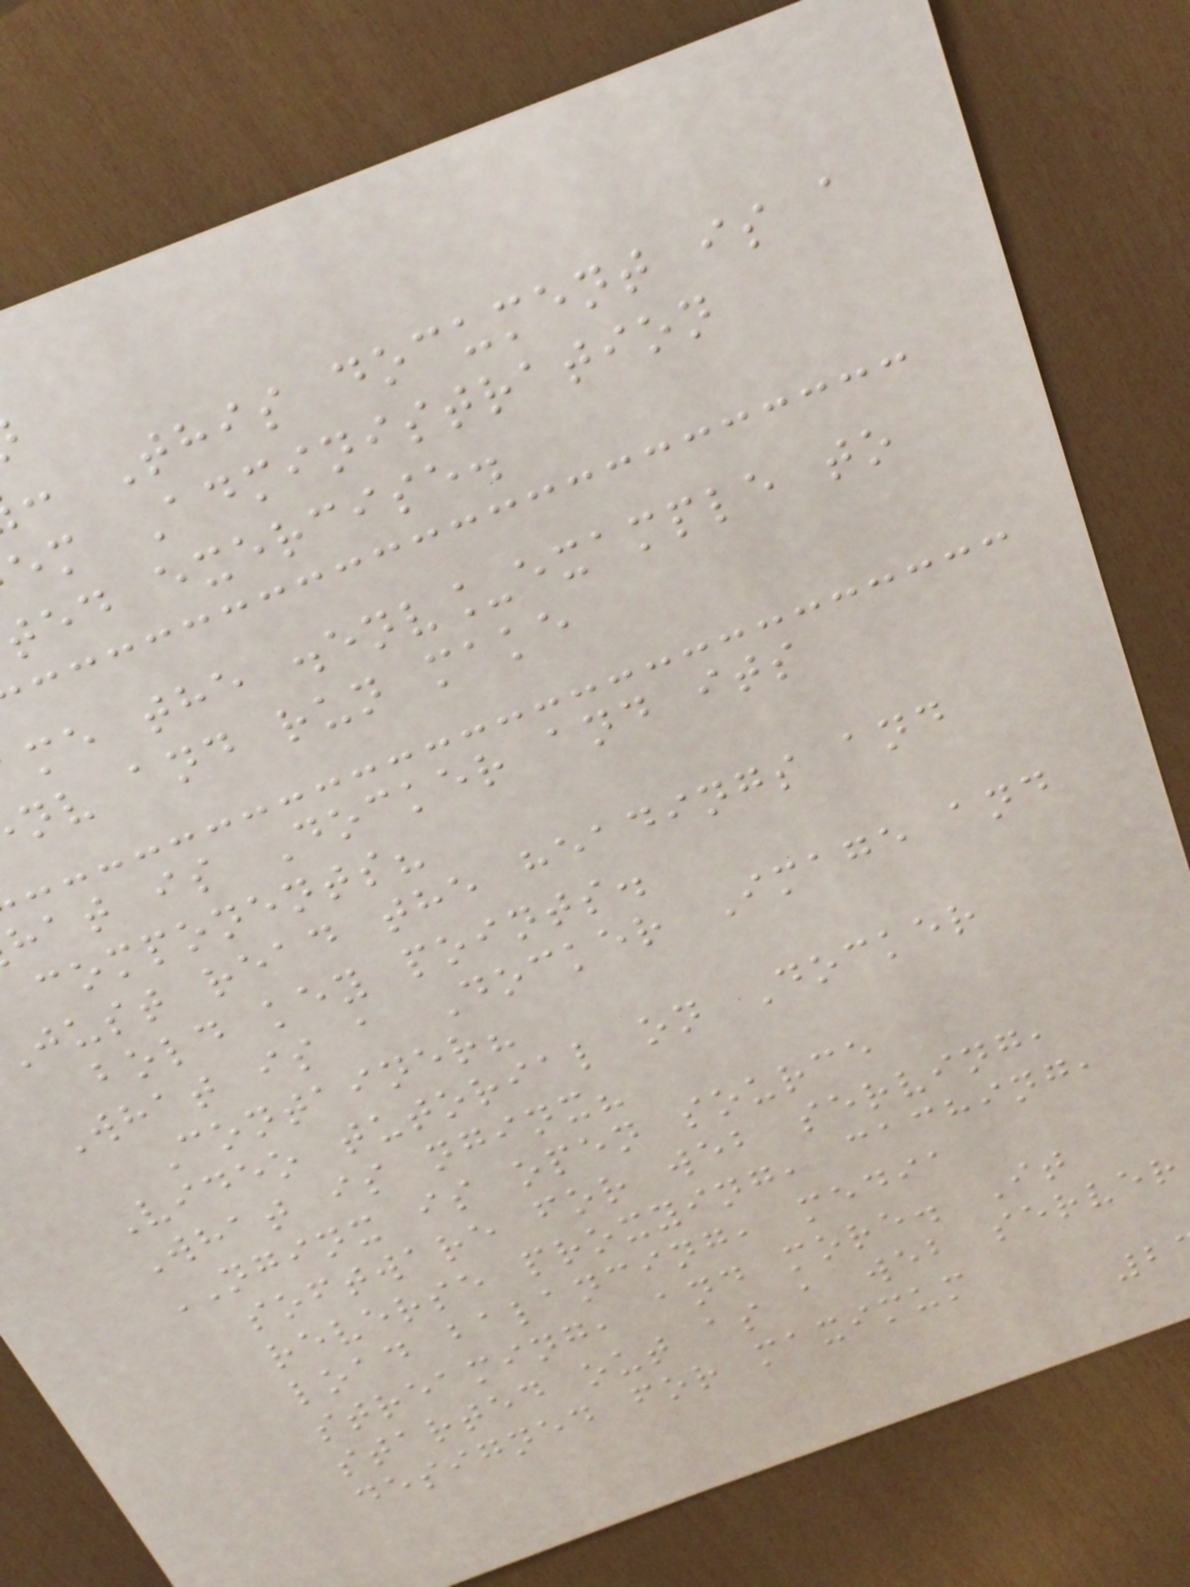: This document is a
em Administration
ted exercise.
me the .env_example to
nv and run make
hat is Docker and its
components?
just read the headings and
bold key points.
What is a Docker Image and
Container?
Video tutorial on Docker
What is nginx?
NGINX is open source
software for web serving,
reverse proxying, caching,
load balancing, media
streaming, and more. It
started out as a web server
designed for maximum
